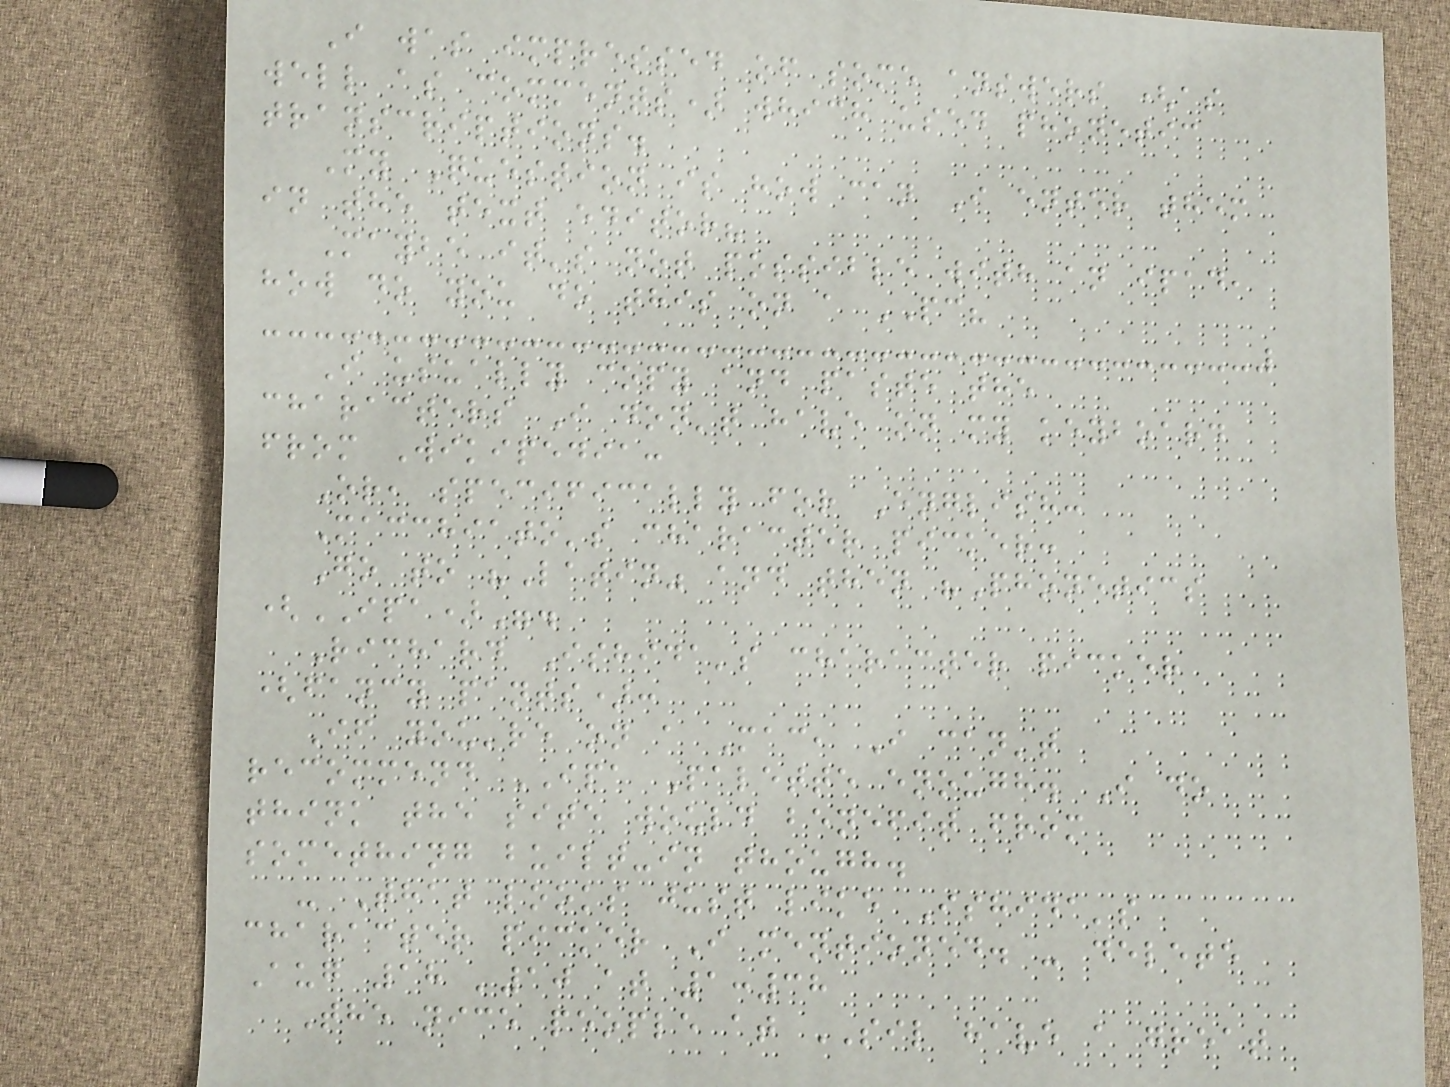I was impressed of some answers (as
well as comments) which used phonetic
transcriptions.
My Question is how can I enter them
in the text editor?
Maybe it's not possible with an ipad,
how do you do this on a PC?
I usually copy and paste the
characters I don't have on my keyboard
from Wikipedia:
Or, specifically for English:
Macchiato's character picker:
Go to "Latin" and then "Phonetics
(IPA)".
Richard Ishida's character picker
(fancy pants):
If you're on a Mac, I can't
recommend IPA Palette enough. I do
think the site would benefit from
something built-in though.
- That looks just like Ishida's
character picker I mentioned. - delete
Aug 18 '10 at 1:38
The nice people at SIL have a great
